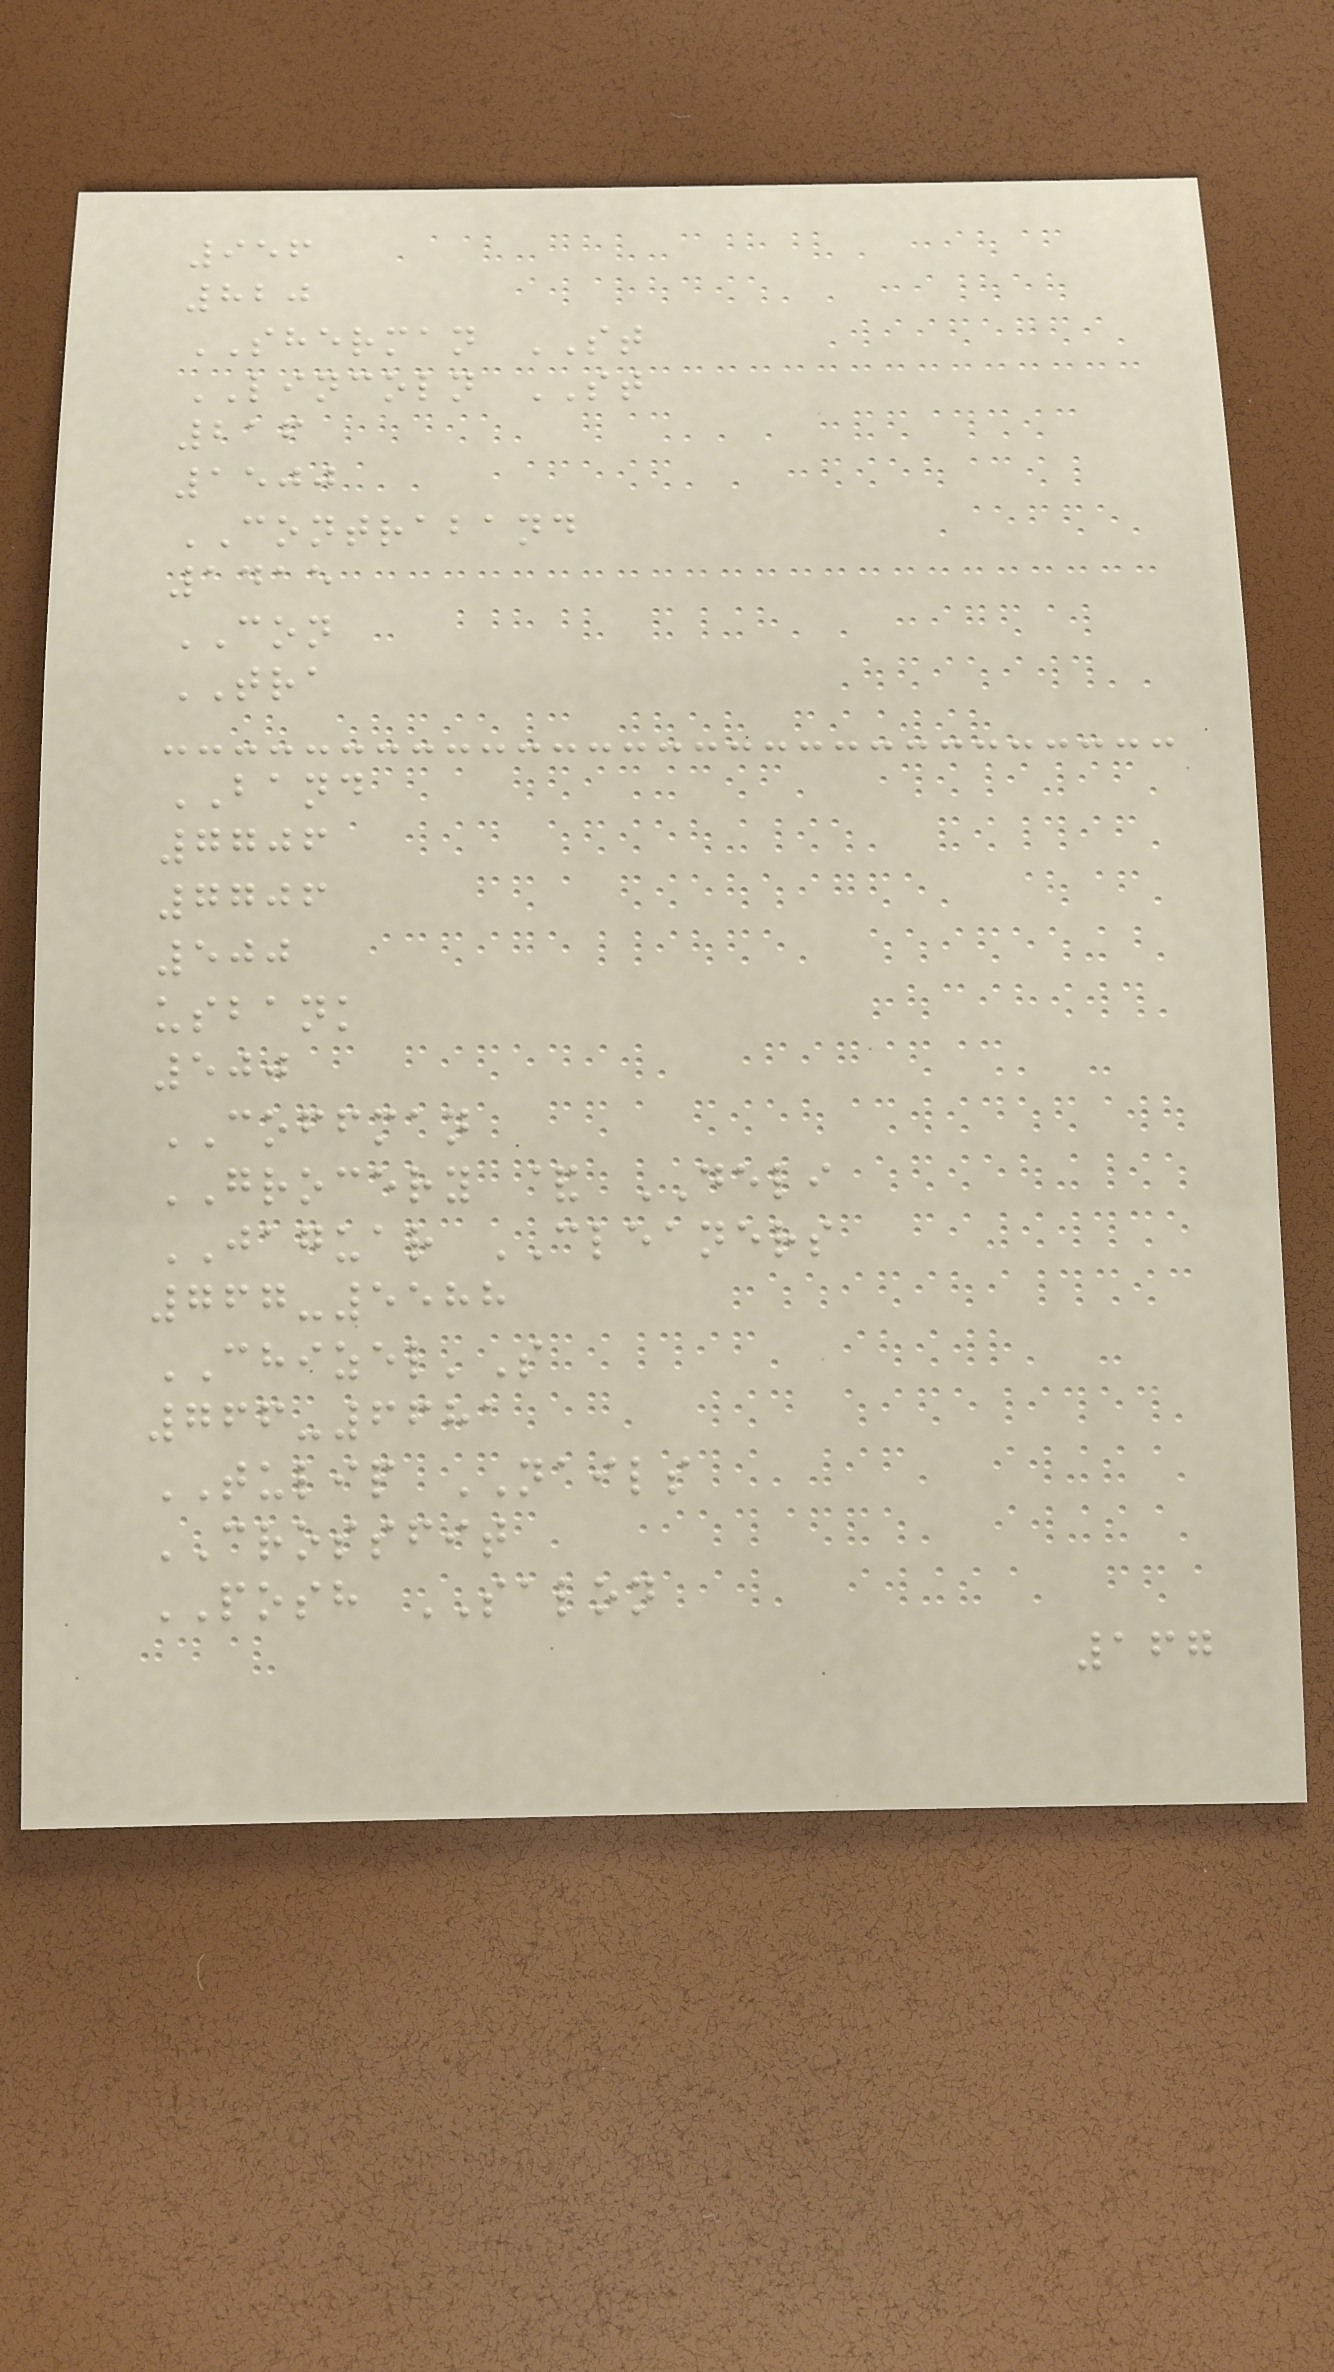956
820
SHERMAN ST
LINCOLN ST
216
1500
CONTRABAND
1415
CON
TRA
BAND
7706
7706
500
usbank
500
COFFMAN
GROCERY & DELI
JAGUAR CLEANERS
767-5588
CHIZEL'S
766-6681
TULIP NAILS
CROSSFIT
POSH SALON
167
